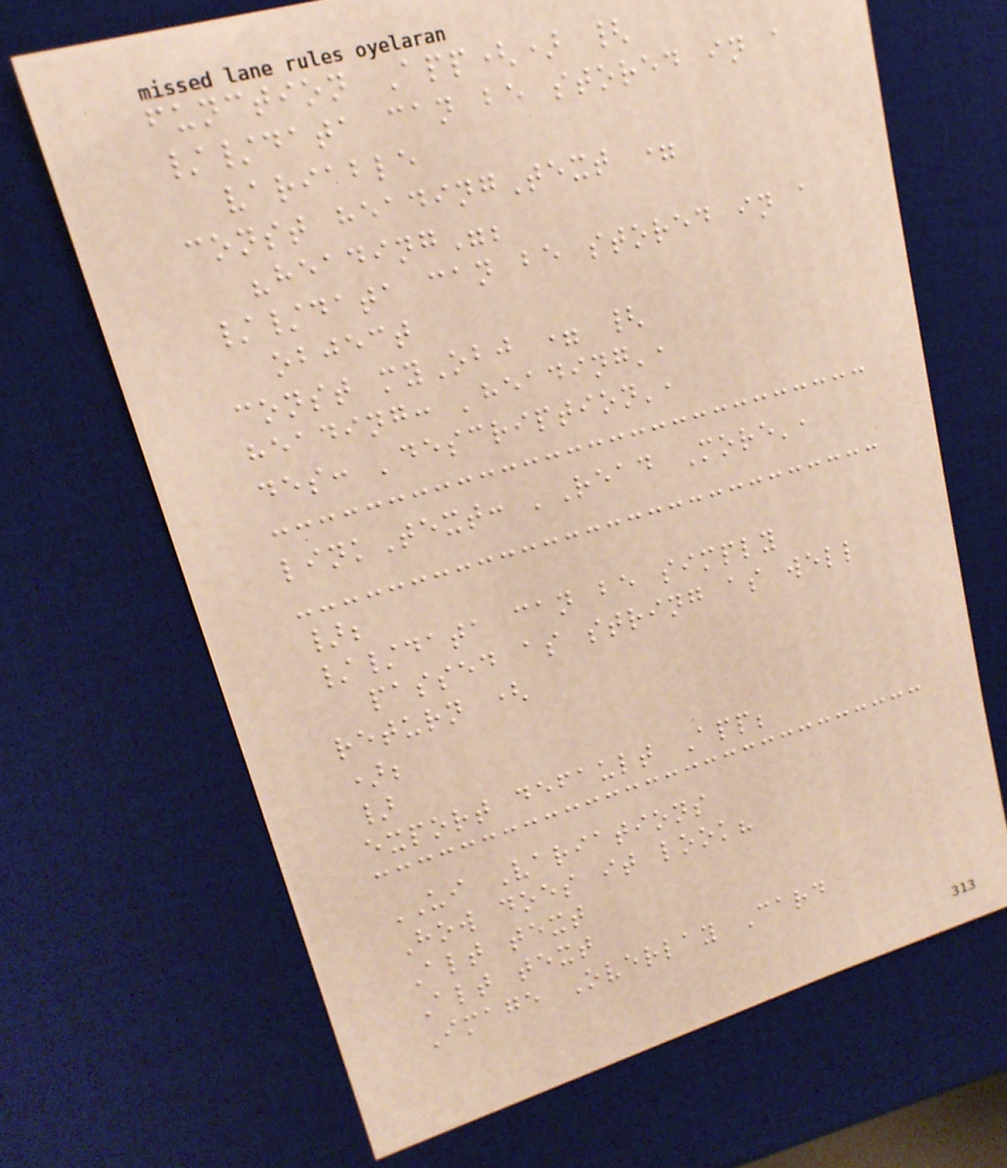function App() {
//data can be stored in a
variable
const headingText =
"heading";
//data can be stored in a
object
const myObj = {
heading: 'heading',
des: 'description',
linkText: 'Read More',
};
//data can be simply
passed as string as well
return (
);
}
export default App;
UI Variations
How does it look?
Alt text
Alt text
Image Overlay Card
